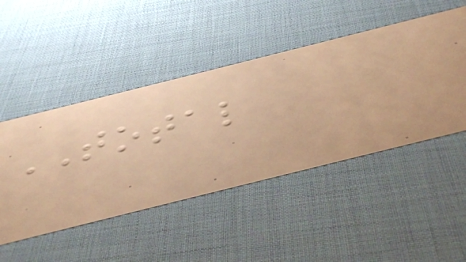TOTAL
